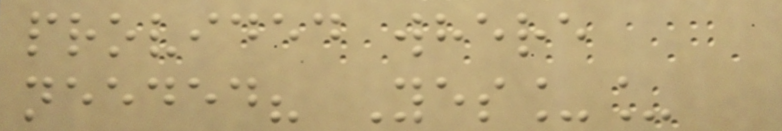provided where
needed? Yes__
